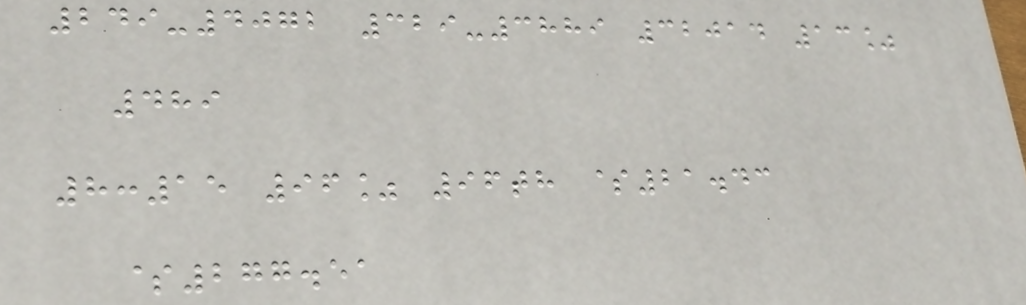249-4072 329-3889 32014 13%
489
8:15 96% 96th $21.43
$277.51
